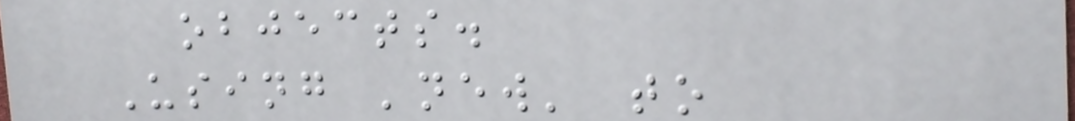objects.
Using 'new' to
